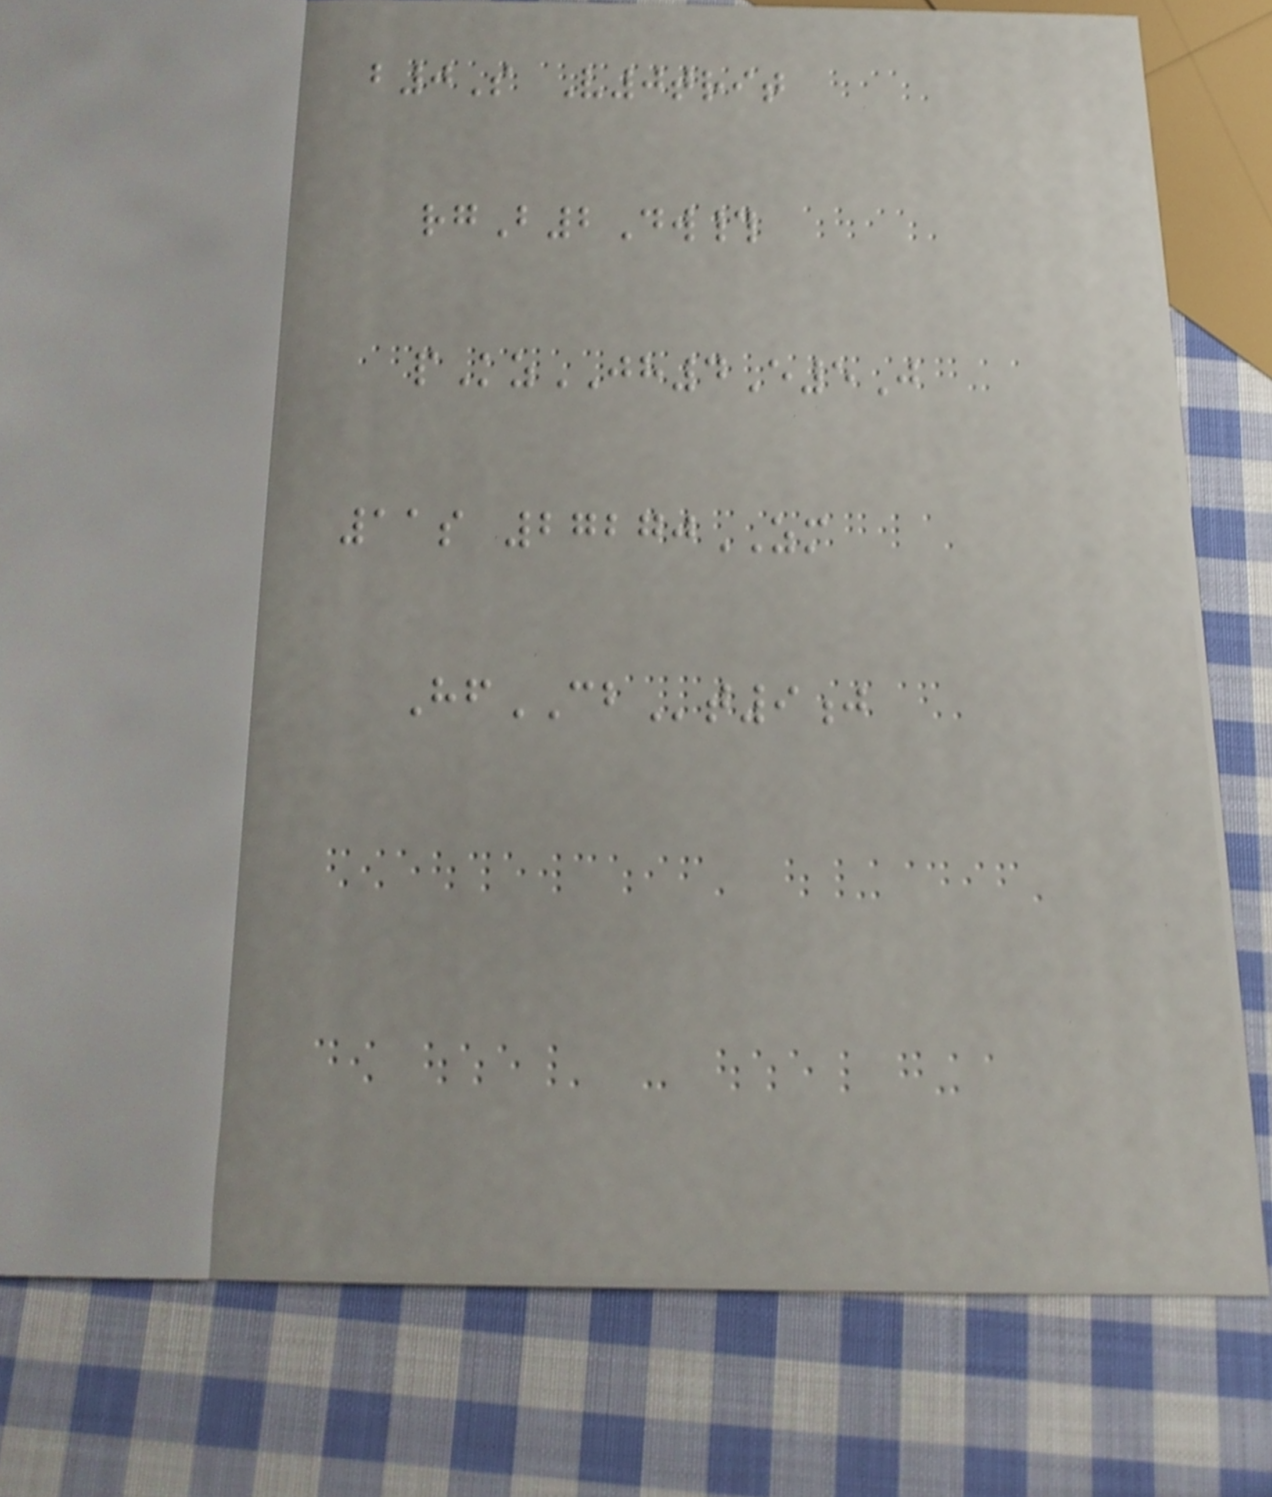b0S V0trit
rgB2Dw#
pKzJH4E5J
11s 27270ZM
HfCBt9j
